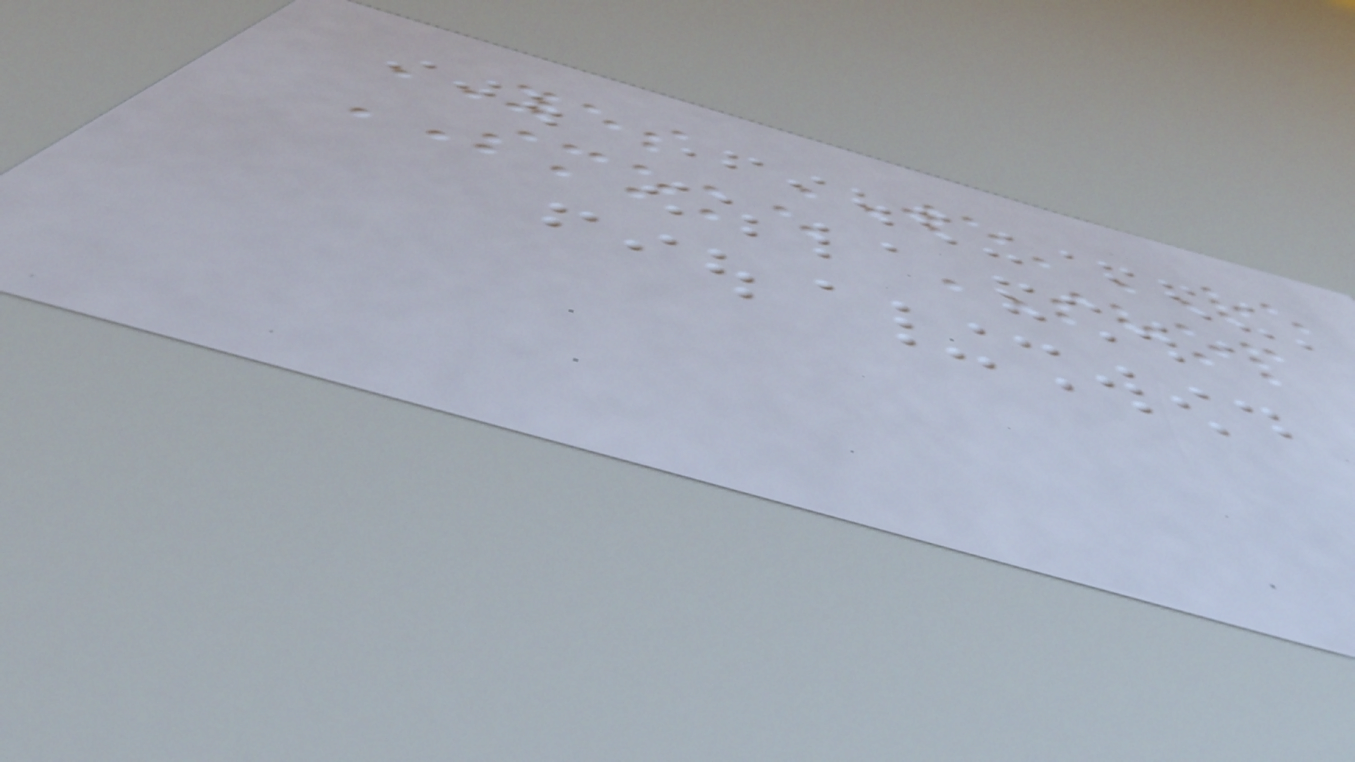YES WE'RE
SMOKE SHOP
